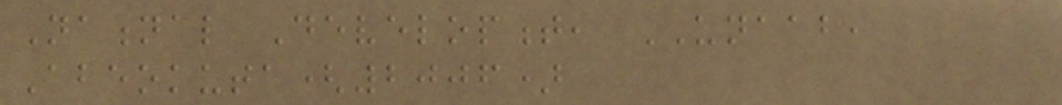National Development, UNAAB,
Abeokuta(2006)
